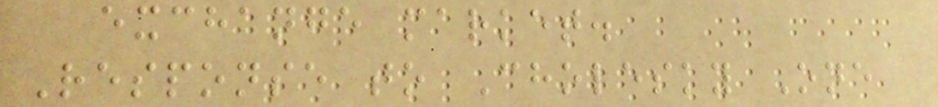exchange market.
Response to Cholesky One
